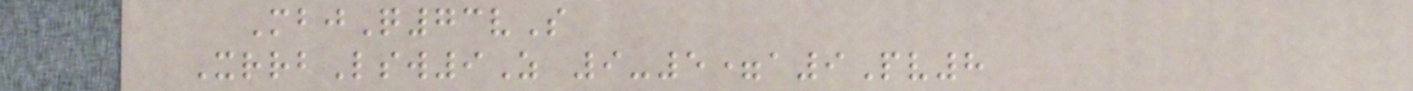MbjQ73vS
XrrbLsw9Z 9-5=a9Pv8
